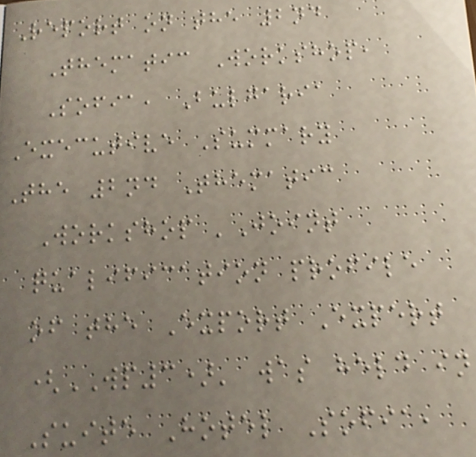Report on the 2nd
Thematic Workshop,
Sofia, Bulgaria
Executive Summary
The 2nd Thematic
Workshop 'Joint
qualification profile
of the Export Expert
(WP3)' was held in
Suite Hotel Sofia,
